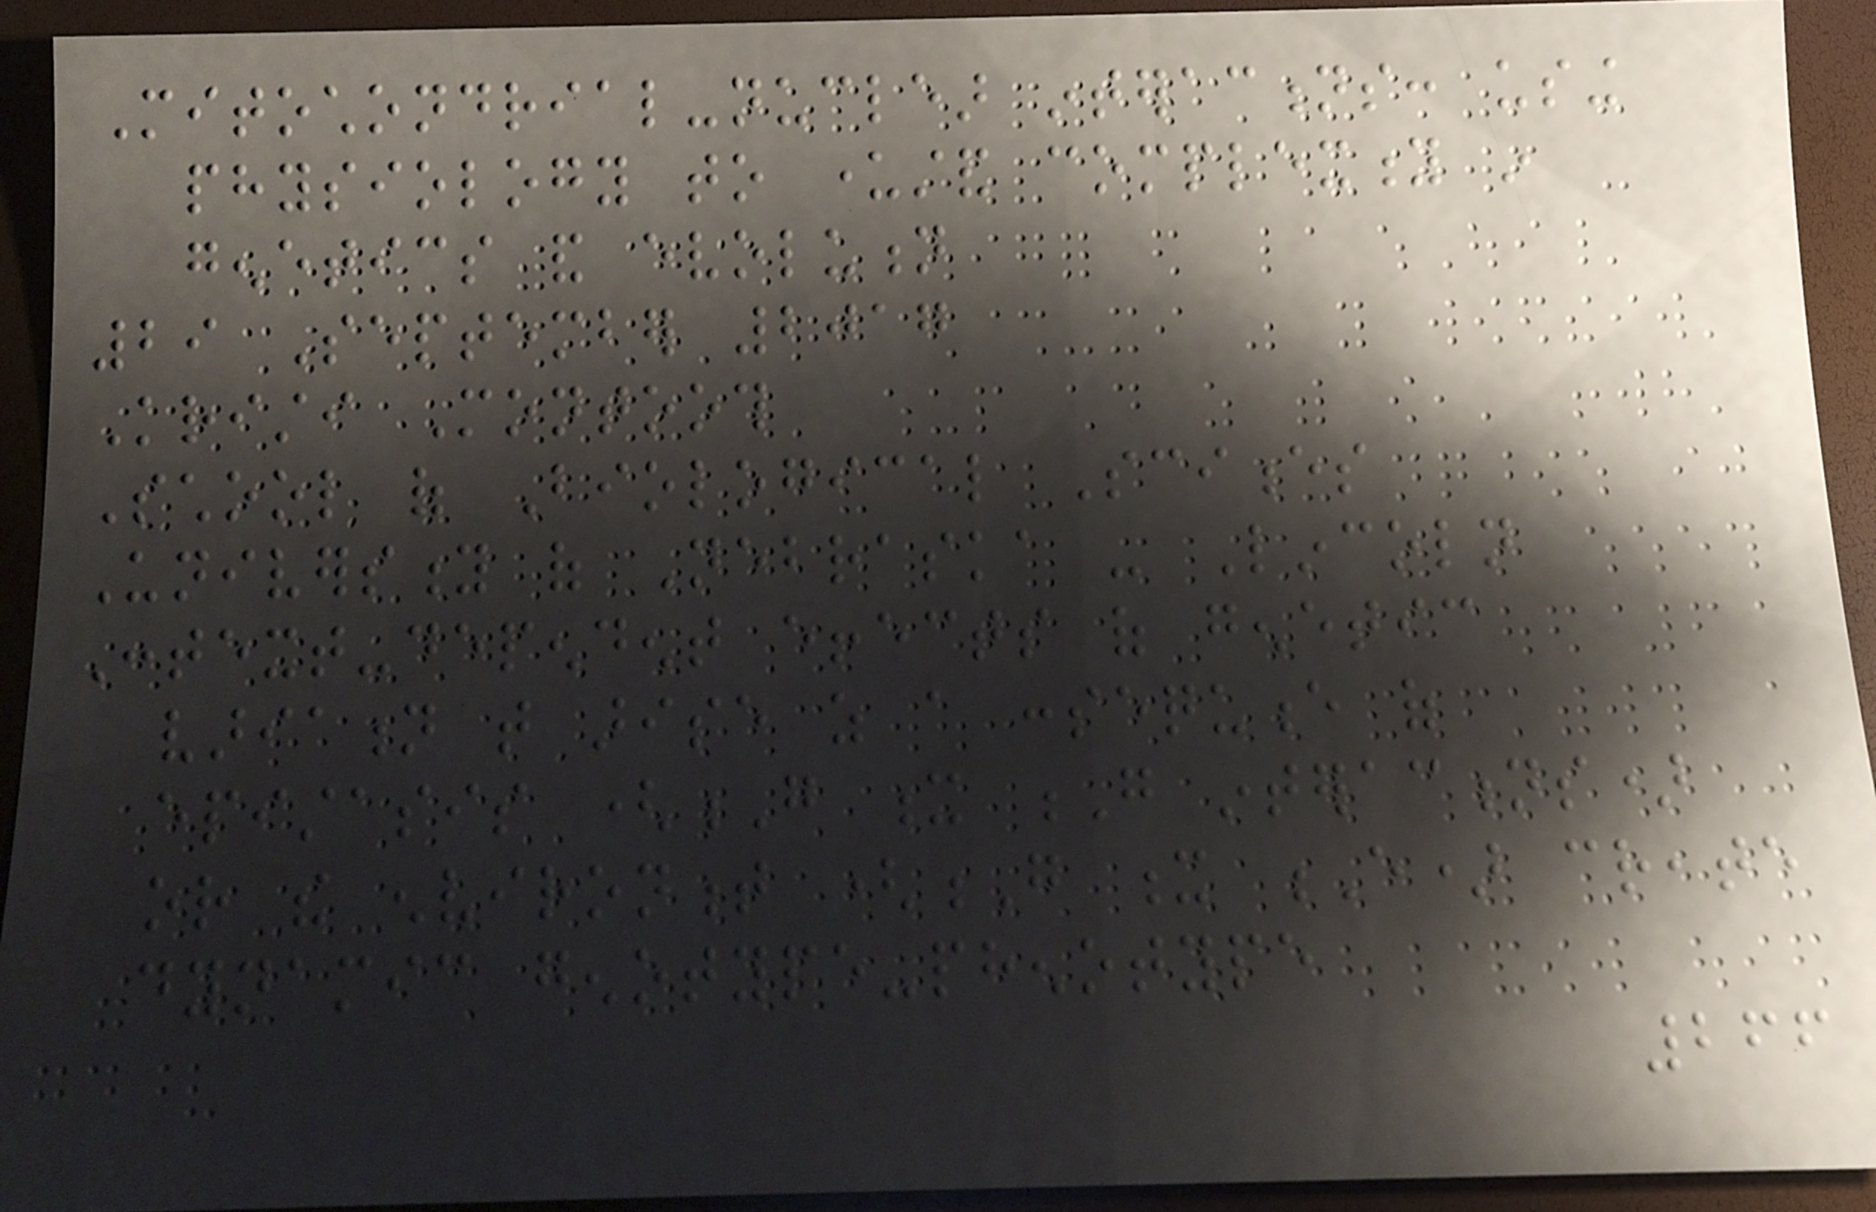Mitochondrial-nuclear interactions: using
physiology to understand complexity in
genetics and evolution
29 September 2017
Kristi Montooth
School of Biological Sciences
University of Nebraska - Lincoln
Context-dependent effects of genetic
variation that arise as a consequence of
epistasis (G x G interactions)
or the environment (G x E) create
dynamic genotype-phenotype
266
